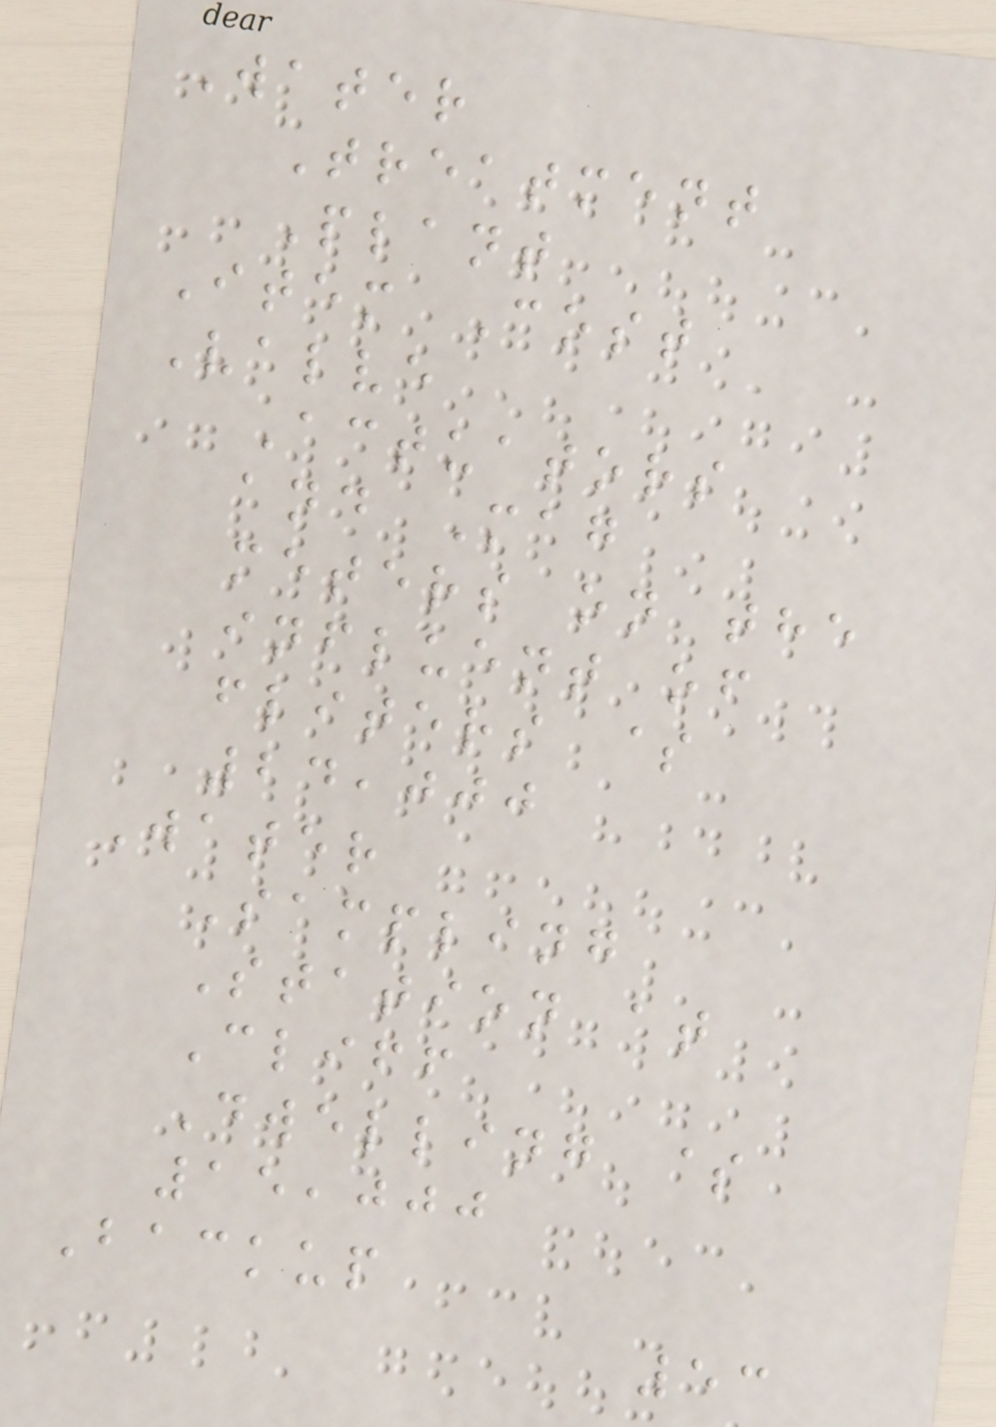Water
Treatment
Plant
Item Cost
Valve
Actuators
and Mag
meters on the
influent of
fliters $
24,000
Water
Sampling
Station at
Cliff
Dwelling $
15,000
Backup
53
